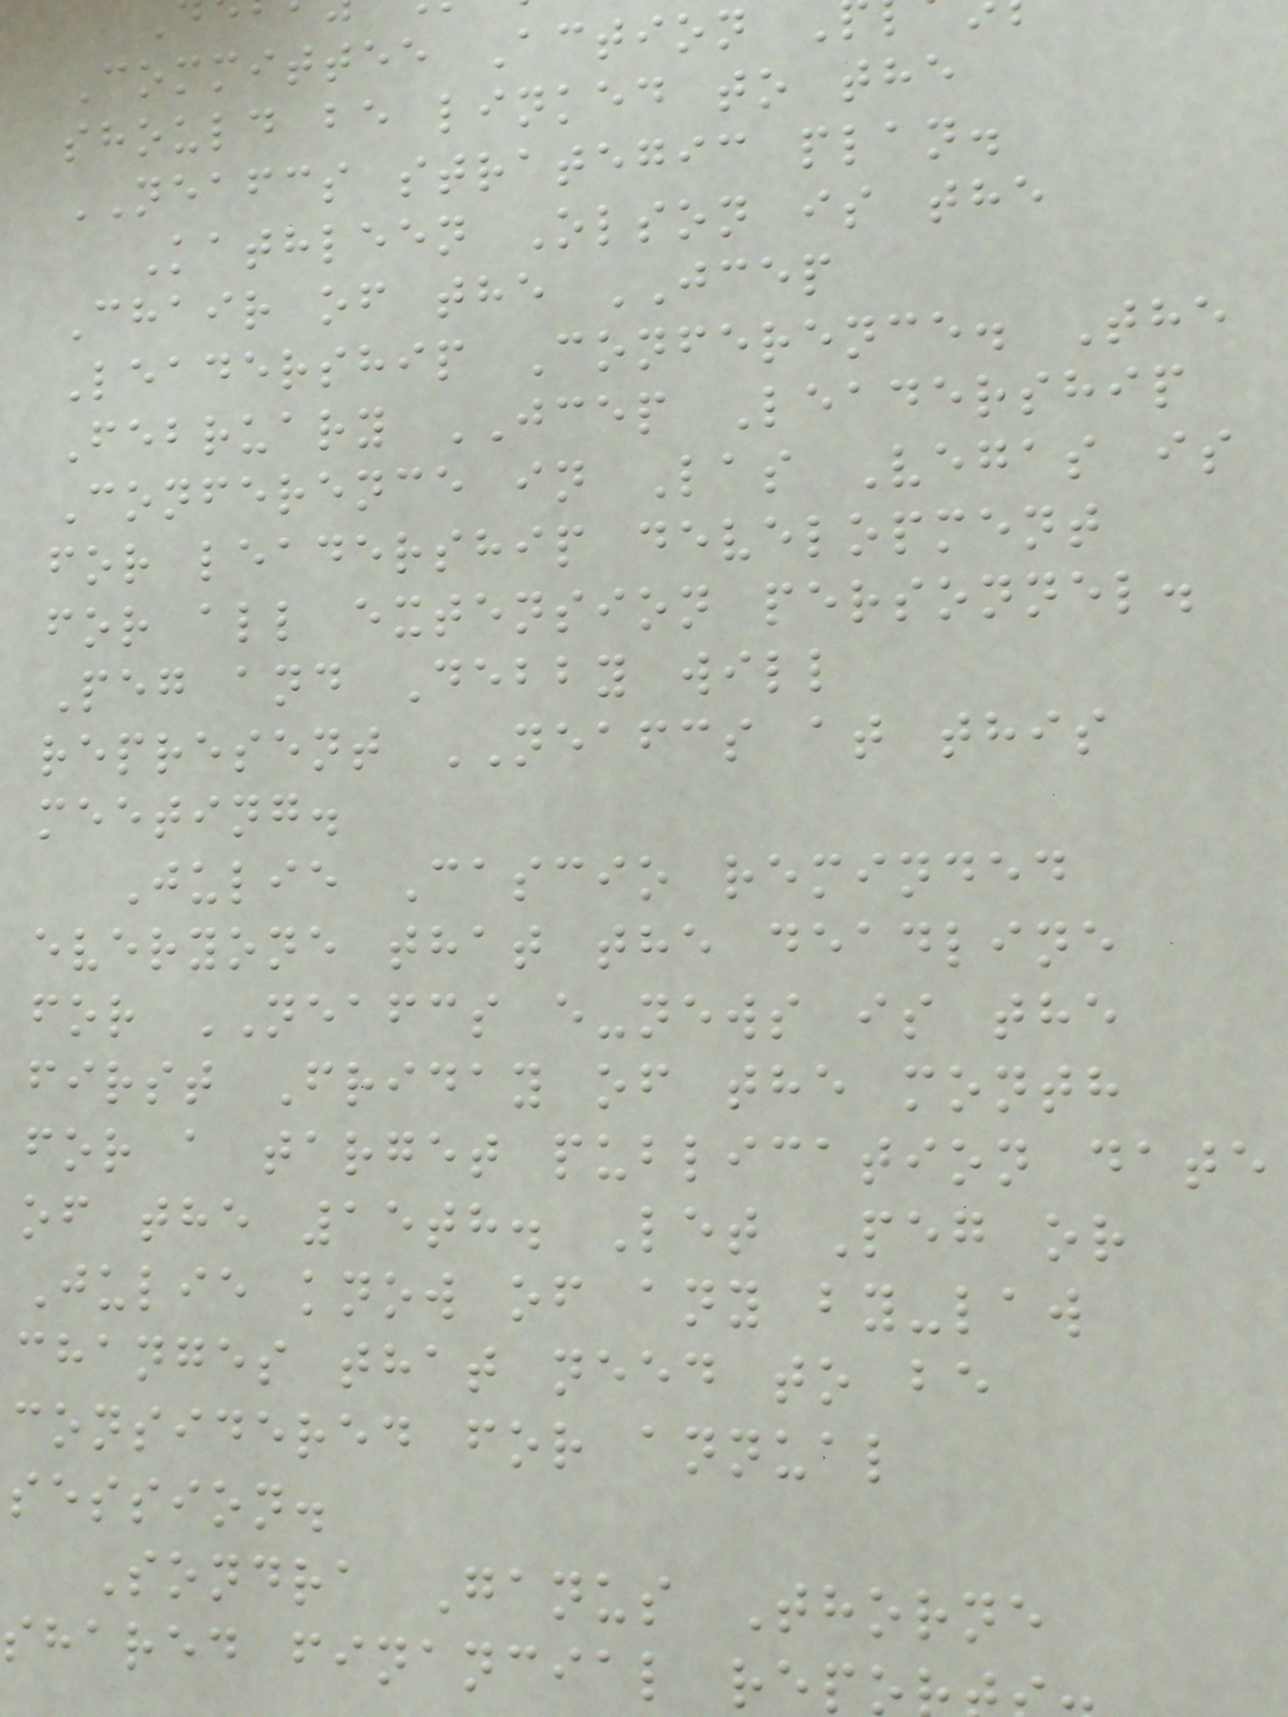Committee Action
should be linked to the
NEAFCS strategic plan.
Kathleen Olson is the
Chair of the JCEP
Leadership Conference. The
February JCEP Leadership
Conference in Las Vegas is
for leadership development
for all extension personnel.
Peg and Debby will
represent NEAFCS at this
meeting.
Julie Cascio reminded
everyone that the deadline
for NEAFCS e-news is the
first Friday of the month
for a target publication date
of the 15th. Let Peg or
Julie know of any by-law
changes that need to be
considered for annual
session.
Sondra Ganus Thorne
shared financial rep
